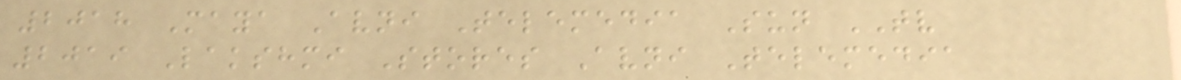2018 Maya Avni Telemedia Sun TV
2019 Lakshmi Stores Avni Telemedia
